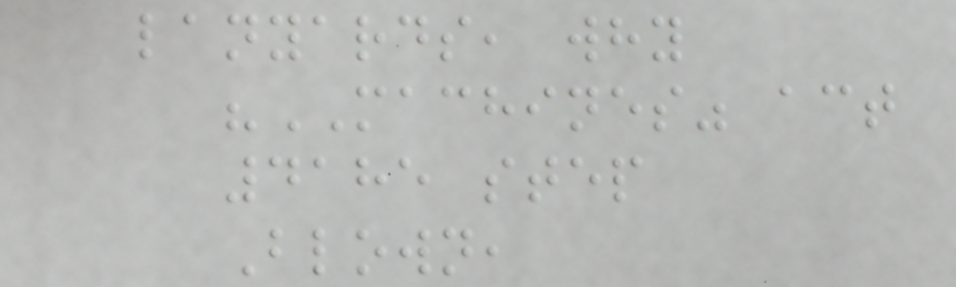lanyards, why
"MACHINES" act
4185 step
Blown,
